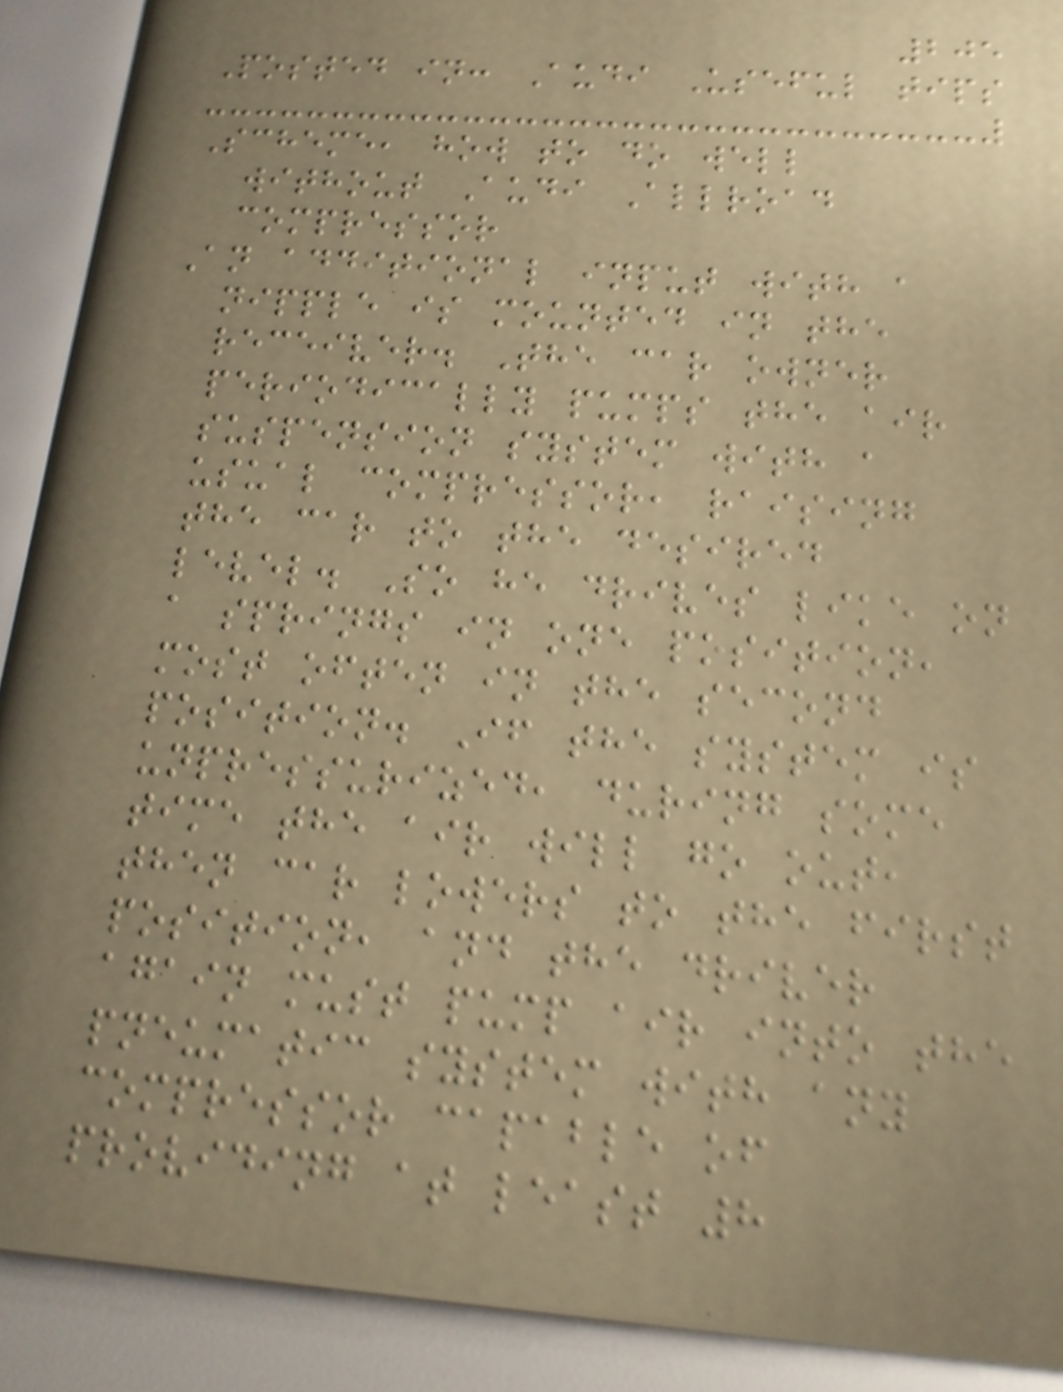205
Posted in: Audi Useful tips
Scheme, how to do well
without Audi Allroad
compressor
An additional input with a
nipple is mounted in the
receiver. The car owner
periodically pumps the air
suspension system with a
usual compressor, raising
the car to the desired
level. So he drives like on
a springs in one position,
most often in the second
position. If the system is
unpressurized, during some
time the air will go out,
then car lowers to the first
position, and the driver
again must pump air into the
pneumatic system with any
compressor capable of
providing at least 8
